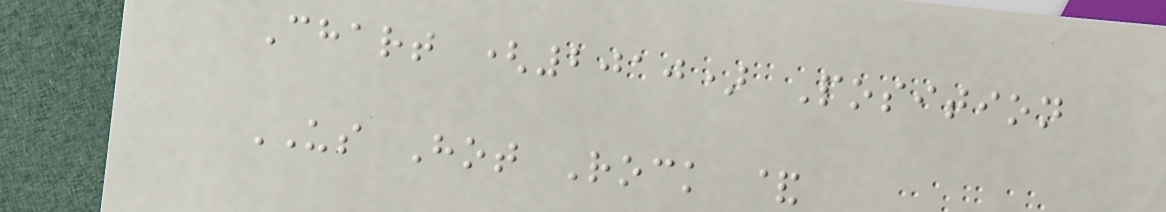Chart (2010) Position
US Hot Rock &
